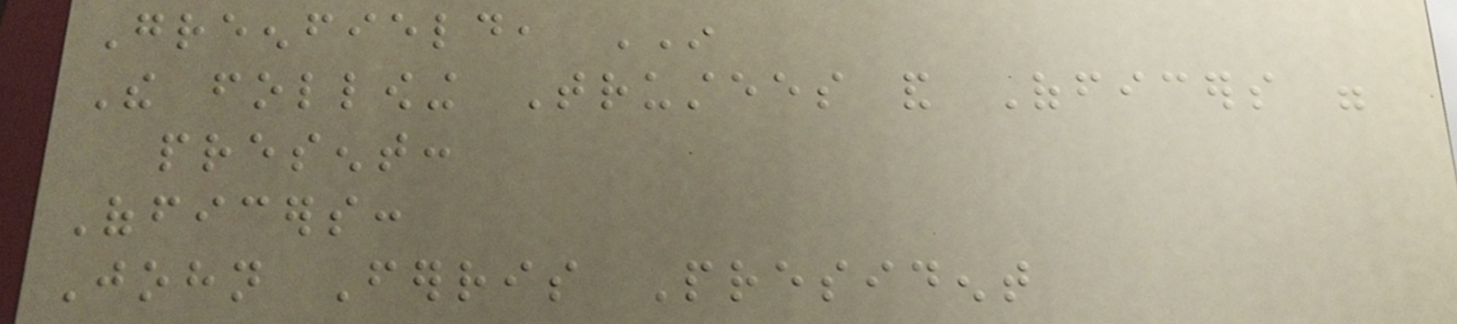Greenfield, IN
The following Trustees and Officers were
present:
Officers:
John Ferris President
